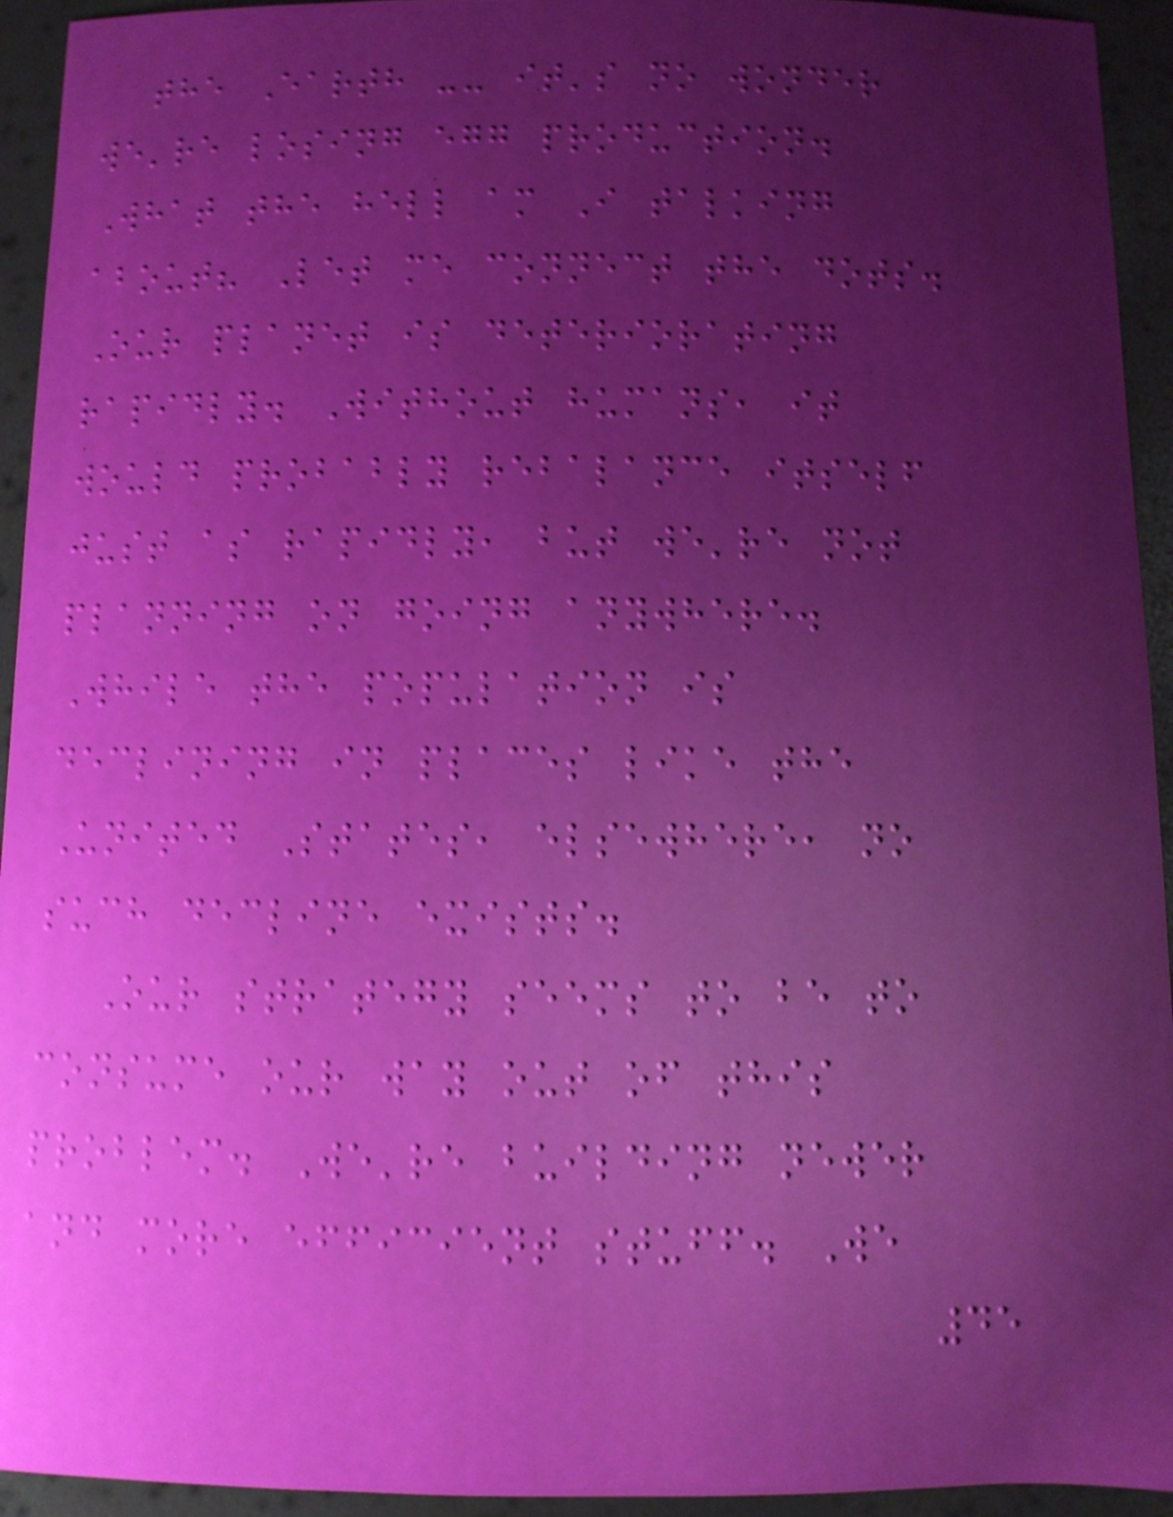the Earth -- it's no wonder
we're losing egg production.
What the hell am I talking
about? Let me connect the dots.
Our planet is deteriorating
rapidly. Without humans, it
would probably rebalance itself
just as rapidly, but we're not
planning on going anywhere.
While the population is
declining in places like the
United States, elsewhere, no
such decline exists.
Our strategy seems to be to
consume our way out of this
problem. We're building newer
and more efficient stuff. We
45
